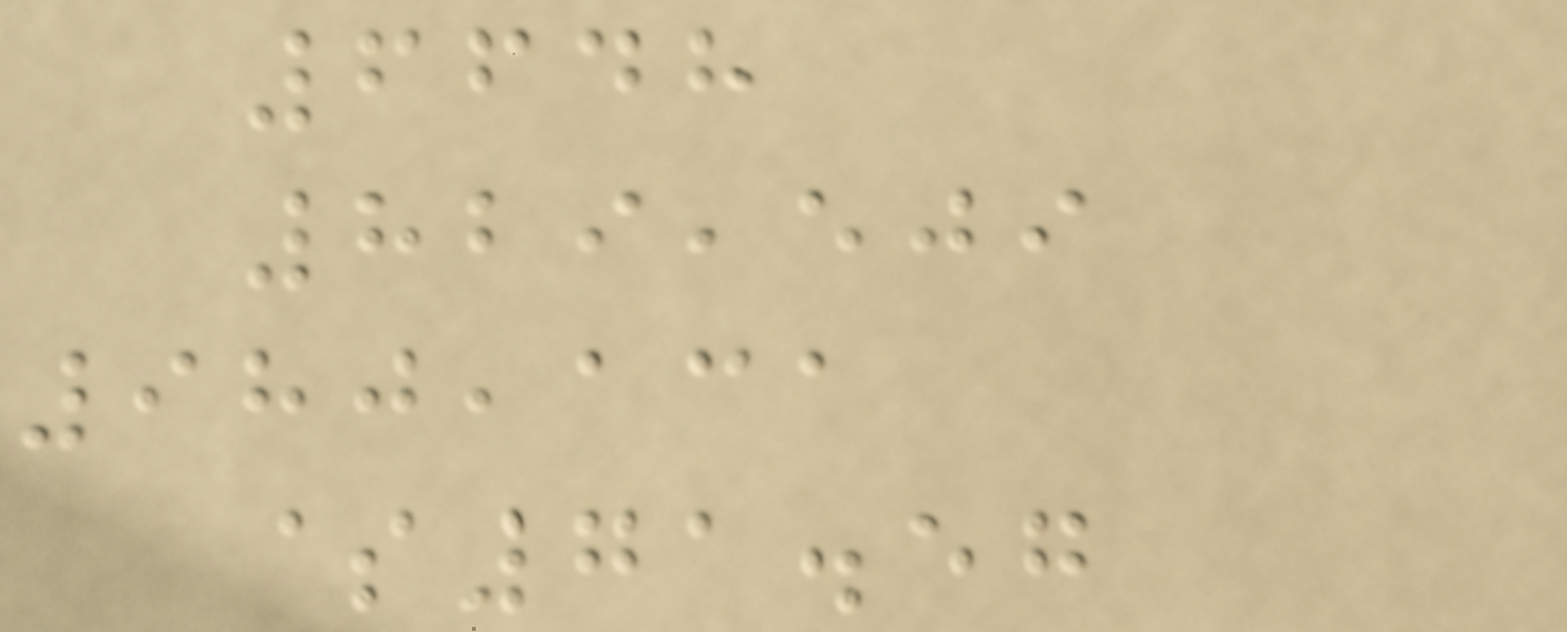6648
829,509
980,131
$71.57
